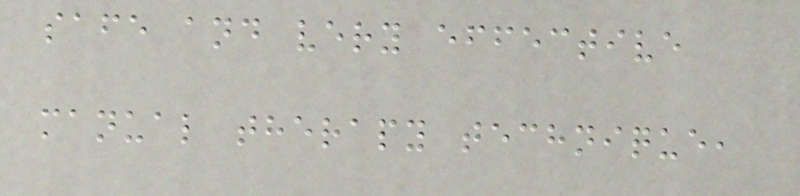safe and very effective
manual therapy technique,
